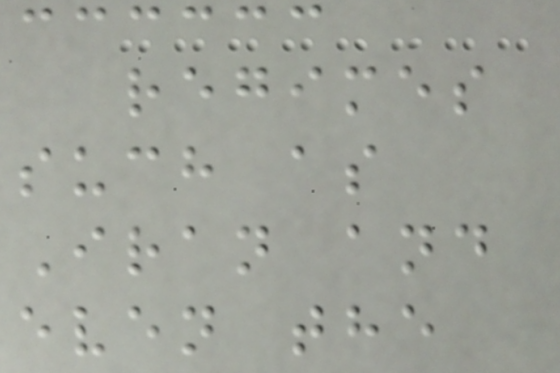regimes
such as
Iran and
even the
